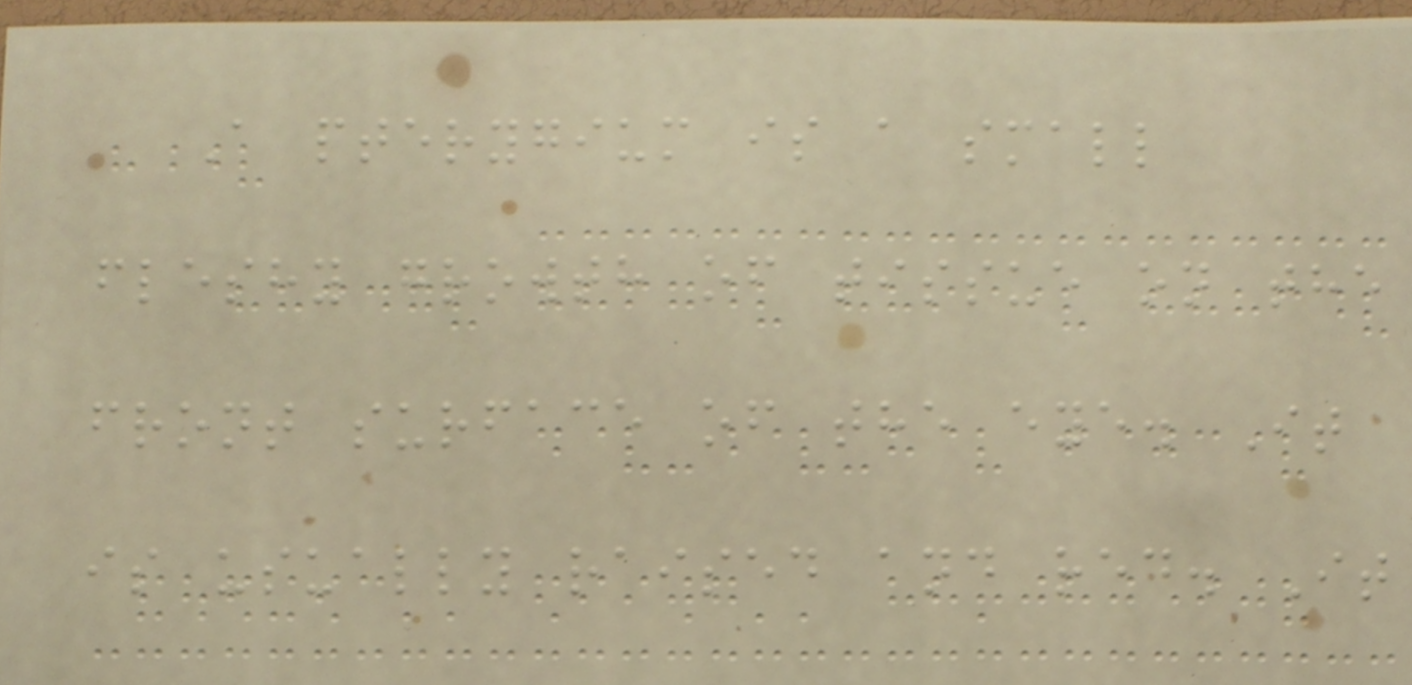A pterygium is a small
fleshy growth of tissue on the
front surface of the eye. It
is usually raised and red. It
